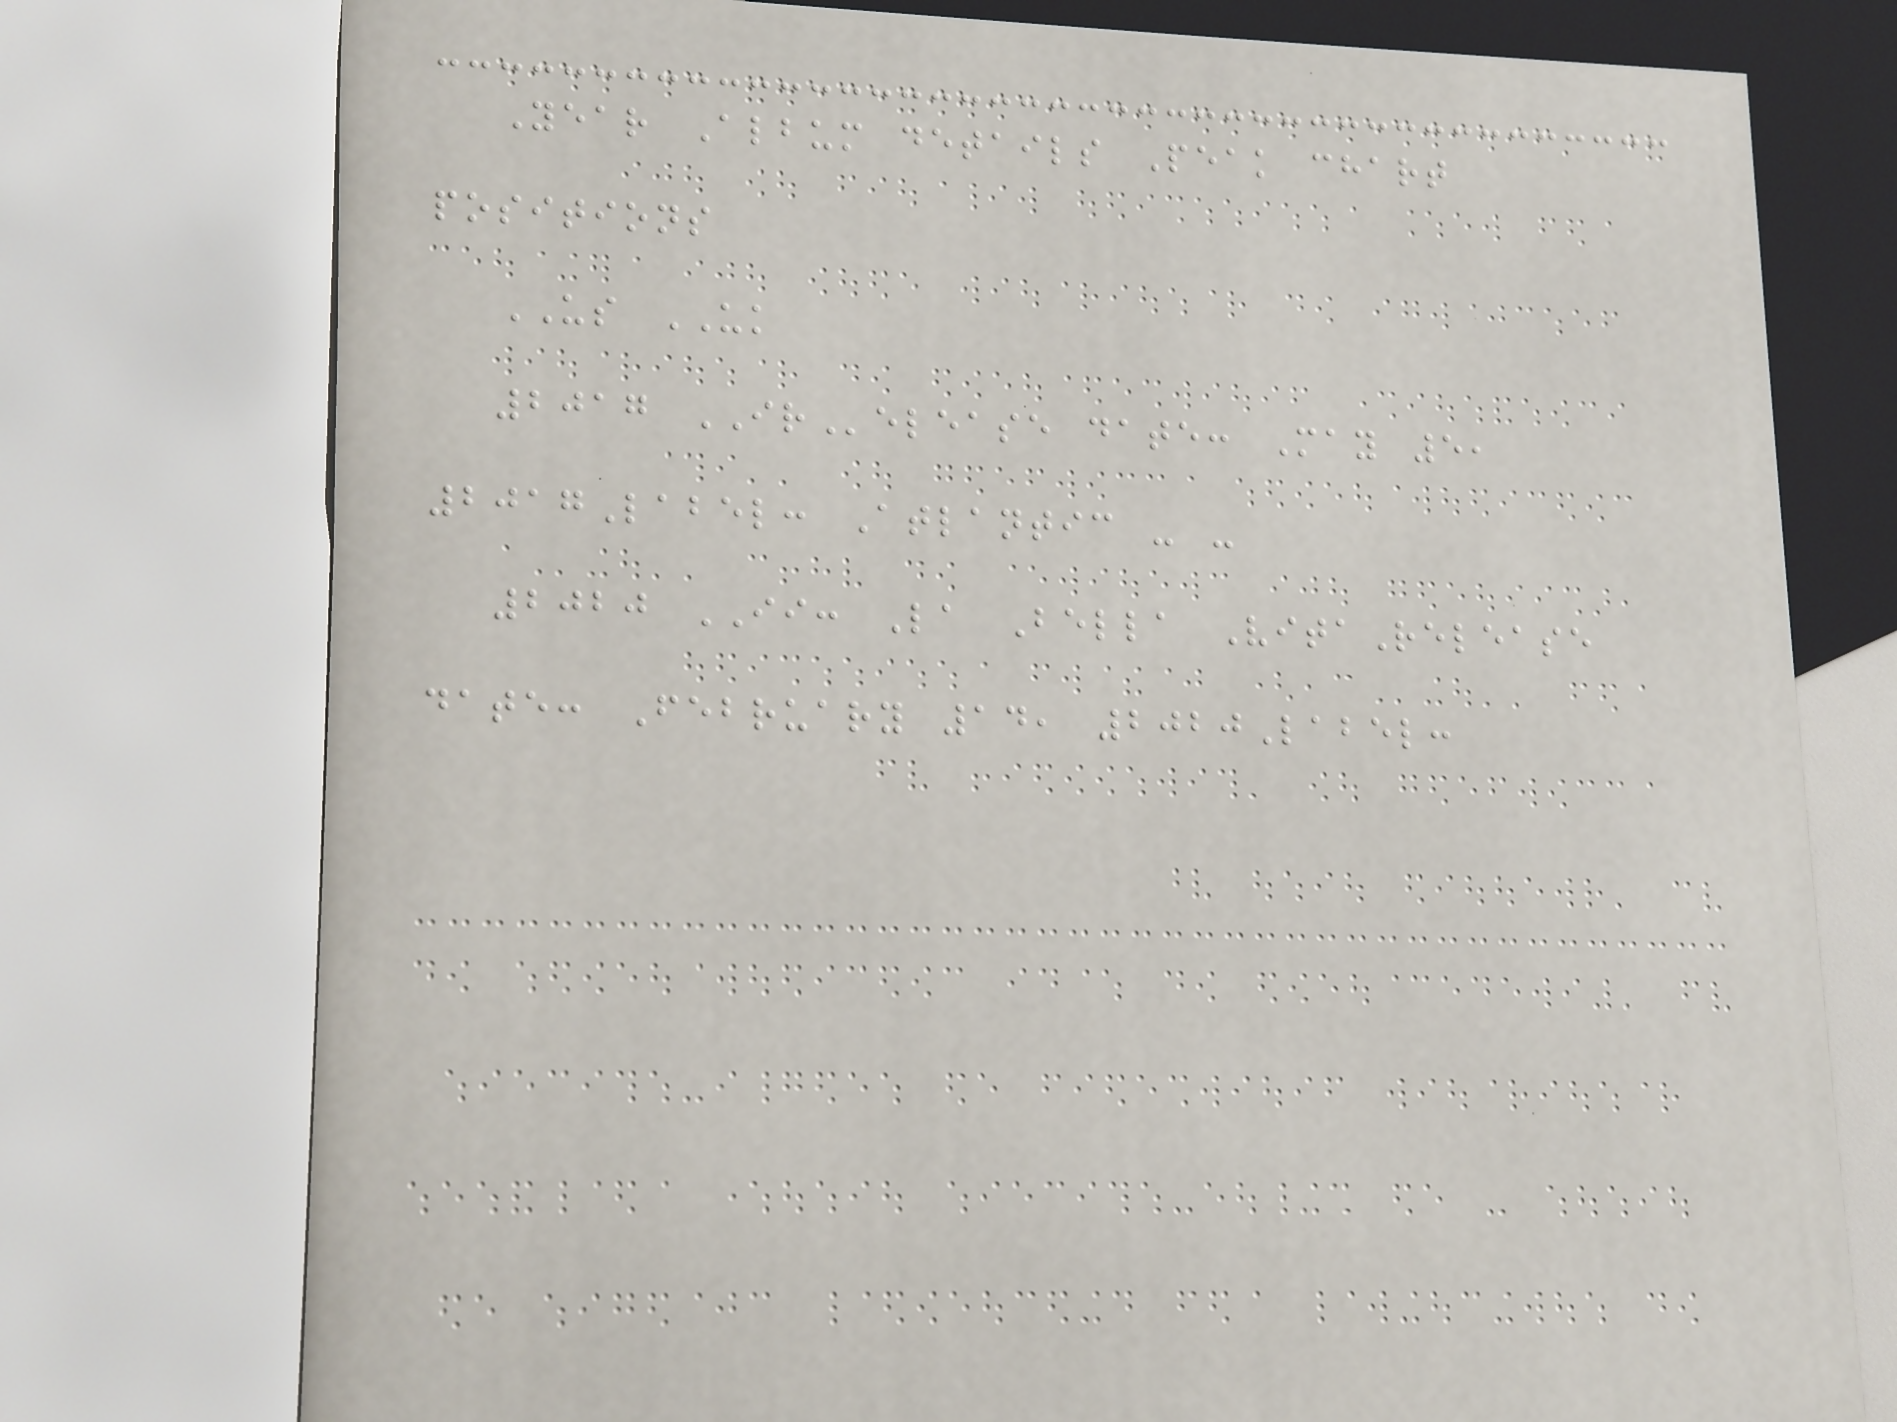Year Album details Peak chart
positions
US UK
2017 IRelease date: May 5,
2017Label: Atlantic - -
2020 II: La Bella VitaRelease
date: February 14, 2020Label:
